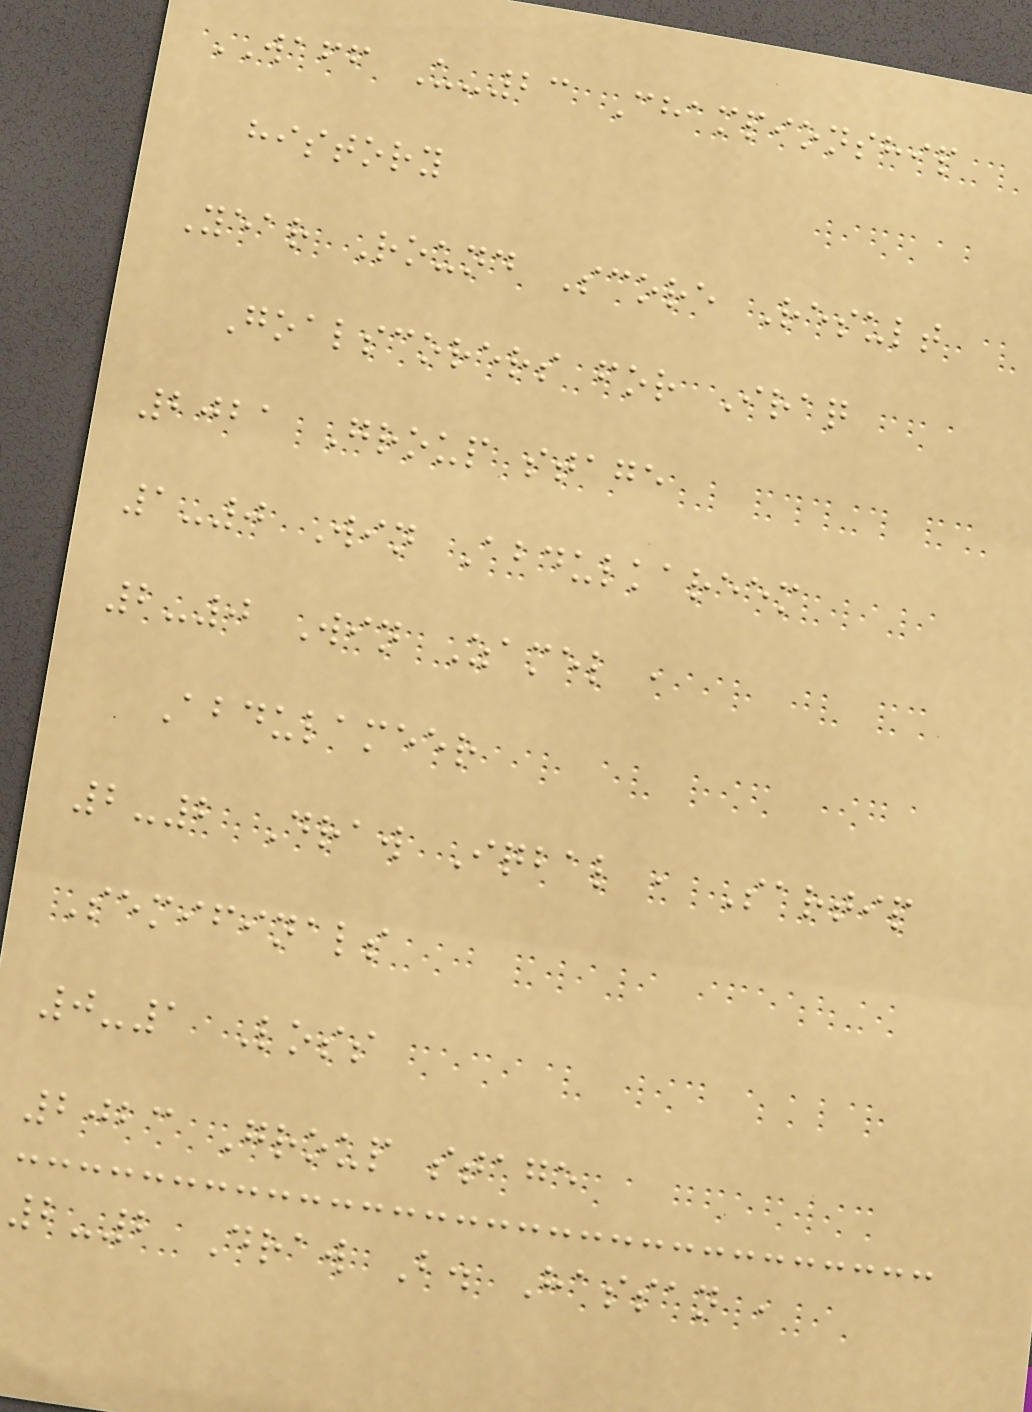WAFF U-23 Championship
history
Year Round Score Result
Goalscorers for Iraq
2021 Group stage
1-0 Win Abdulkareem
2-0 Win Zamel ,
Abdulameer
2-2 Draw Iqbal , Sartip
Semifinals
0-1 Loss
2023 Group stage
2-2 Draw B. Hassan ,
